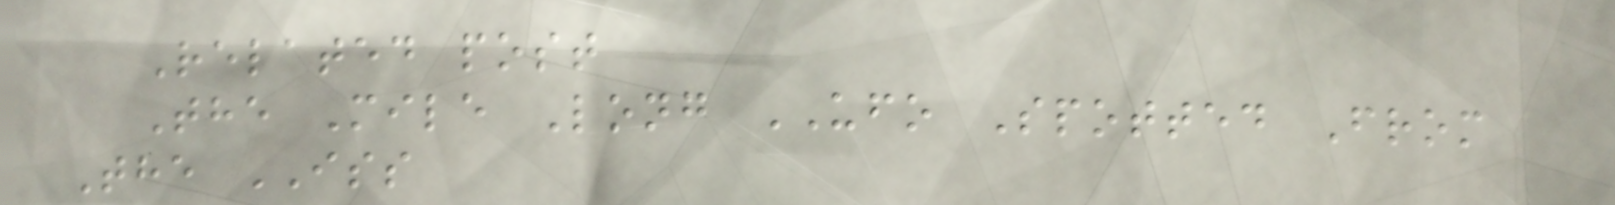Related post
The Mile Long UFO Spotted From
The ISS
